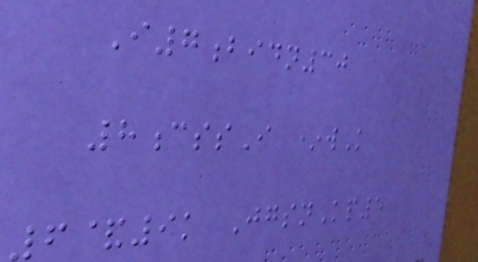I7bidn30
8cssI *wK
6&9k JgsnKp5
